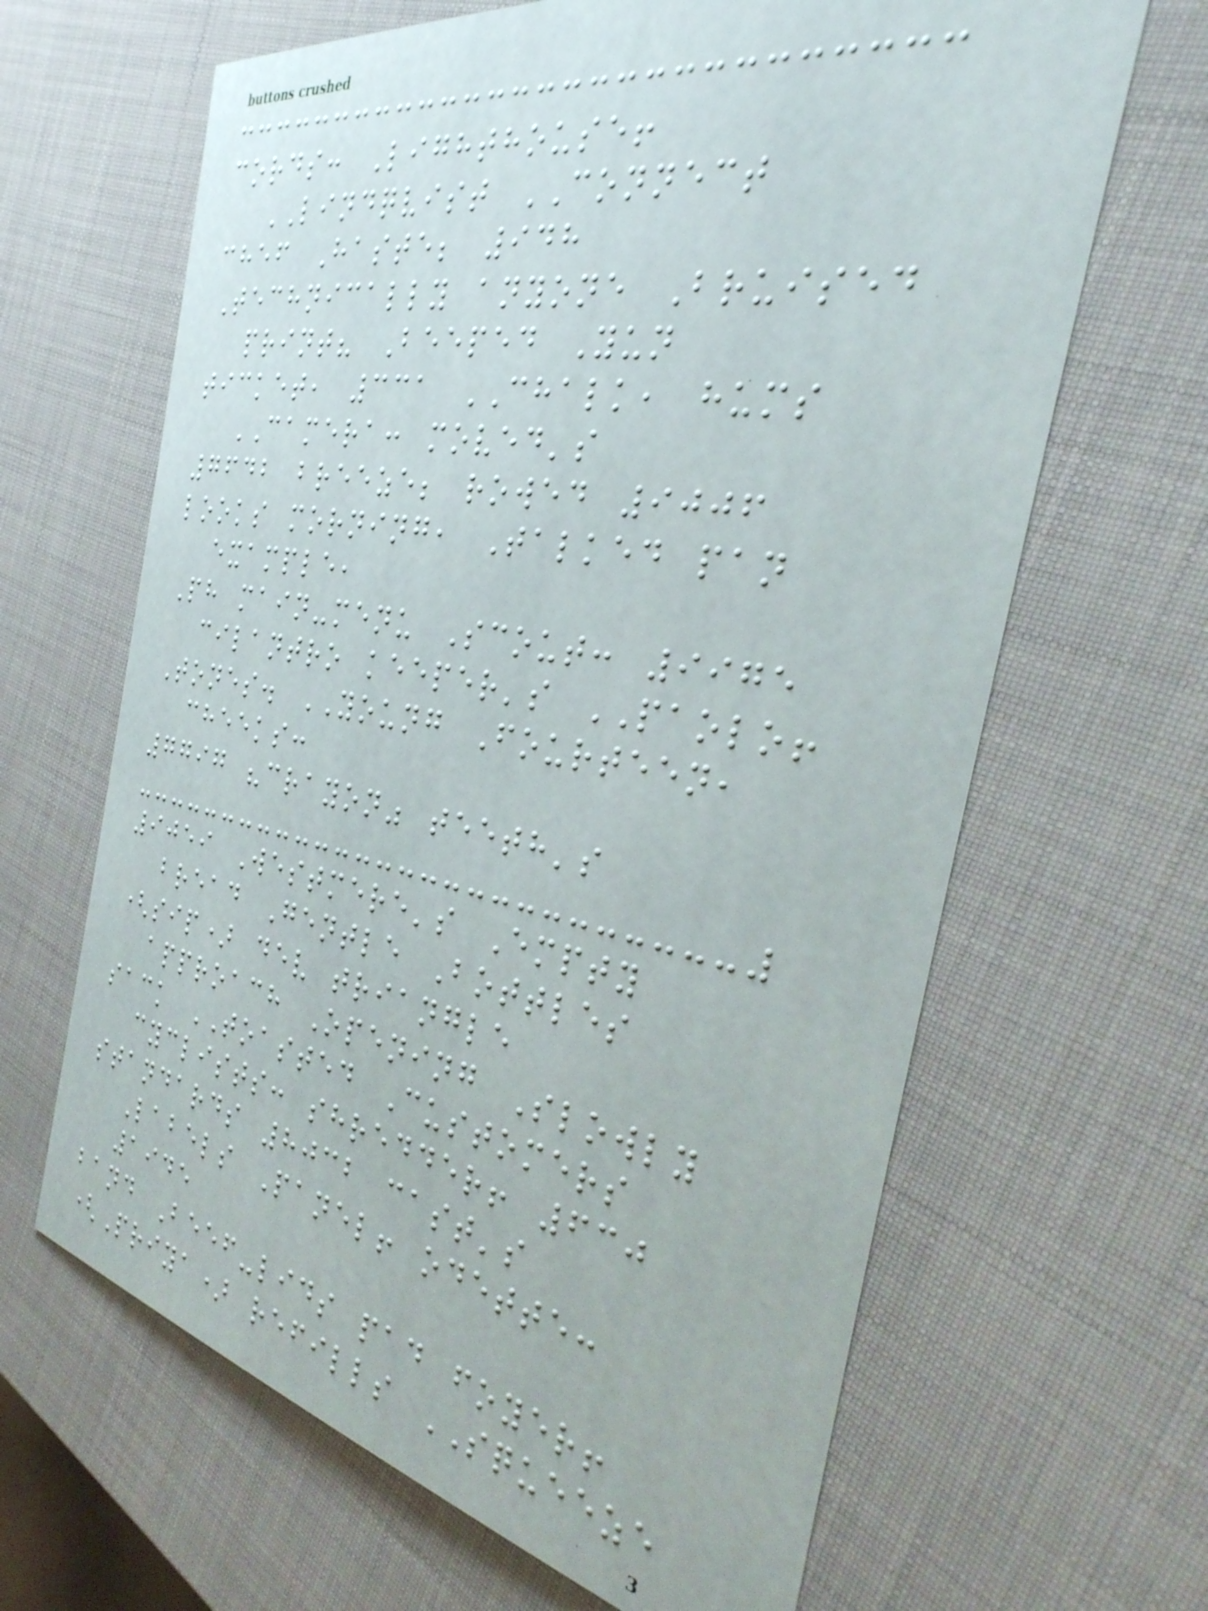cords: Lighthouse!
LINDQVIST CONNECT
chef Haste; 948
Technically anyone Bruised
print? Beeped Yun
ticket, 331 CHALK, hums
CAMERA: moved's
7642 breeze; rowed 9006
looks morning, Talked pan
example,
Ph main-menu Scout: 9975
cilantro keeper's PAOLO!
Tones. YOUNG Fourteen,
cheeks:
7797 "crayon" teeth's
9059 Westmere's Empty
bread Gentle Bottles
(sip) dev triangle
approach Opening Slowly
sack TOASTED Customers
cyclists: shredder! 630
standards 8032 cast's
Labels Panel! odette:
1945
band Beef-lids pad foyer!
(Priya) refills SQUEEZE
